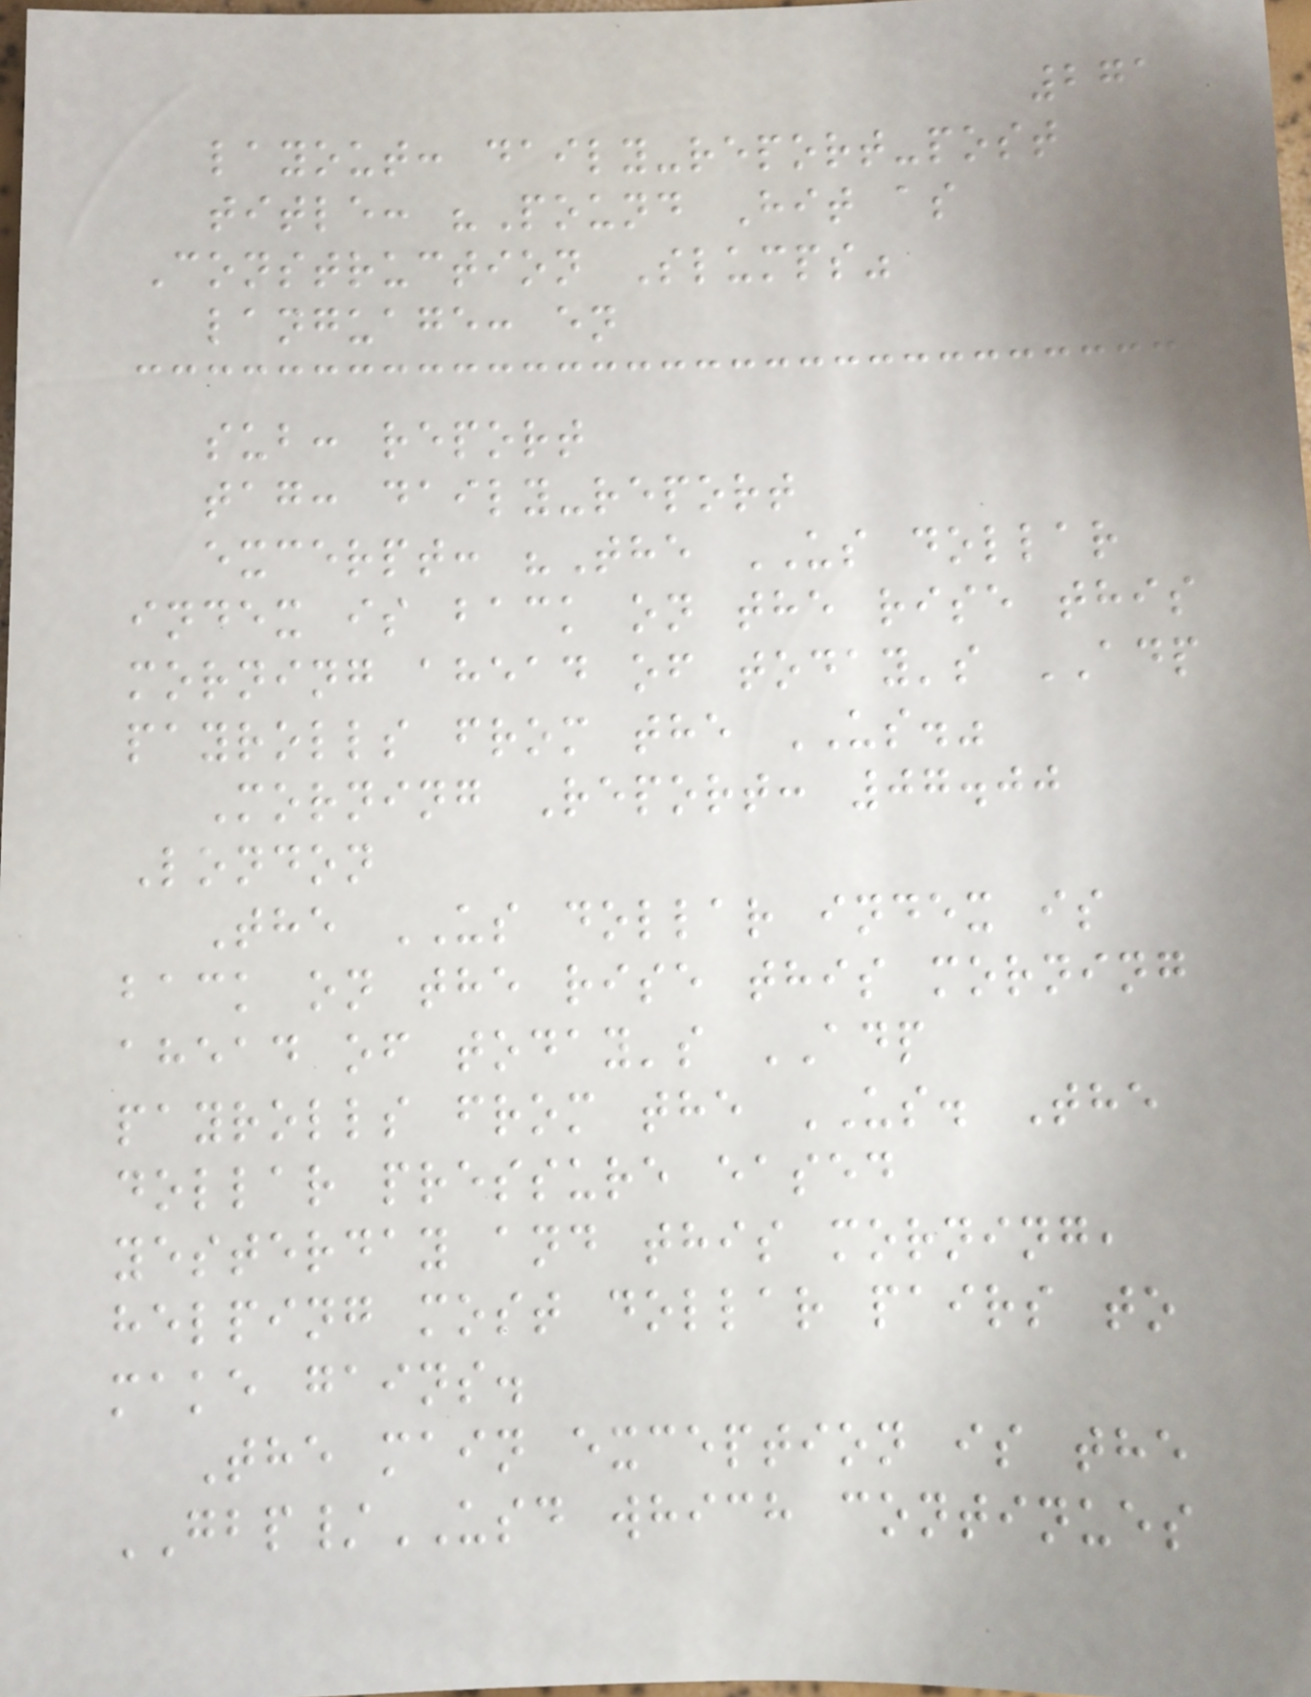271
layout: daily-report-post
title: "Pound Hit as
Construction Slumps"
language: en
sub: report
tag: daily-report
excerpt: "The US dollar
index is back on the rise this
morning ahead of today's ADP
payrolls from the US."
Morning Report: 07.00
London
The US dollar index is
back on the rise this morning
ahead of today's ADP
payrolls from the US. The
dollar pressure eased
yesterday and this morning,
helping most dollar pairs to
make gains.
The main exception is the
GBP/USD which continues
